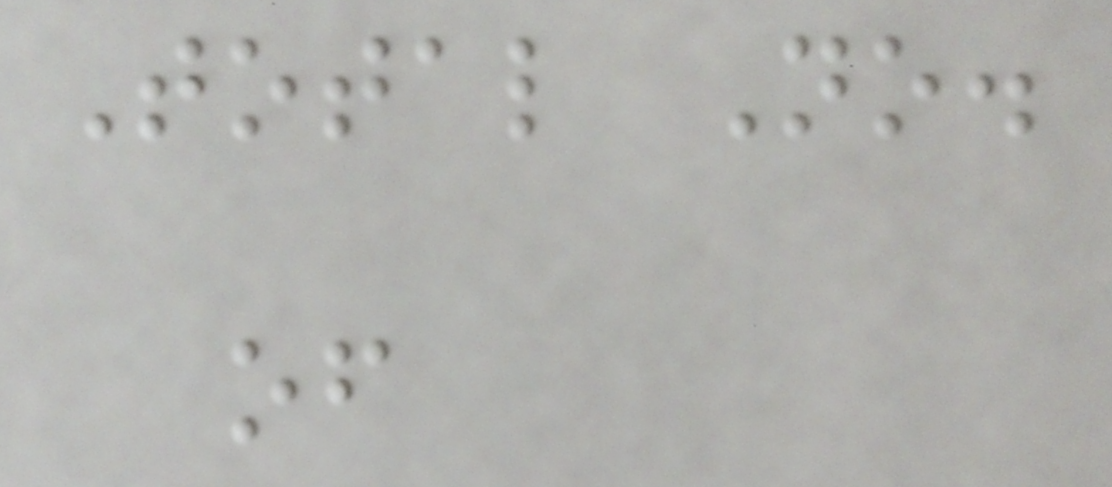Total No.
of
